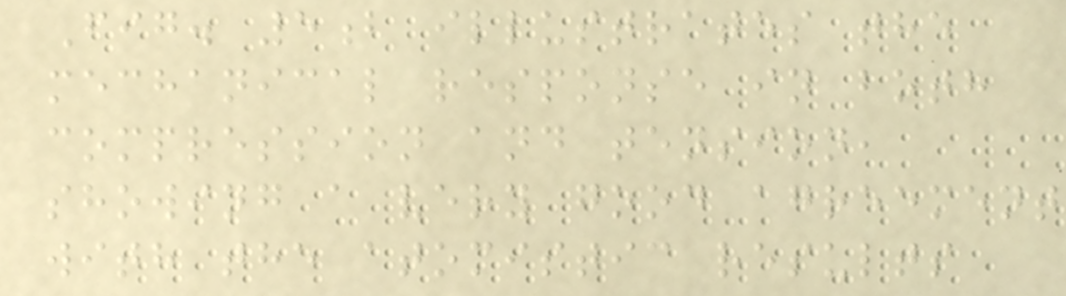Fig. 5b illustrates the
mechanical response in both
compression and tension,
showing a very good agreement
with the atomistic results
